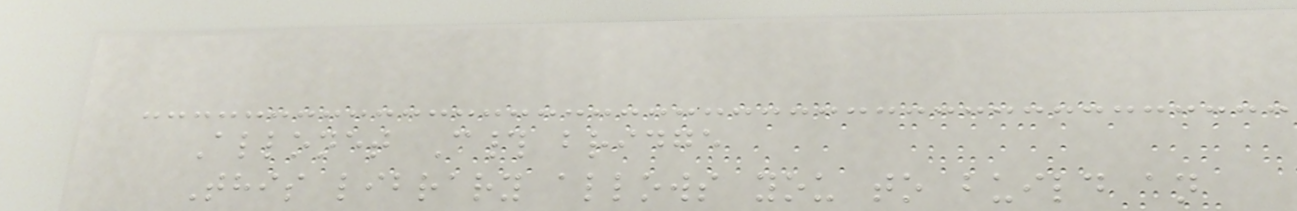Allonet C# bridge
This library allows you to build an
